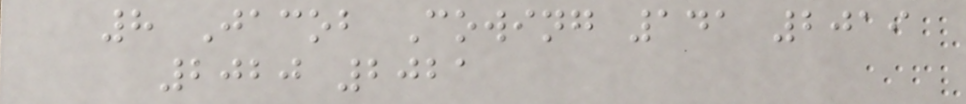8 Jacob Cowing 141 2019
2020 2021
